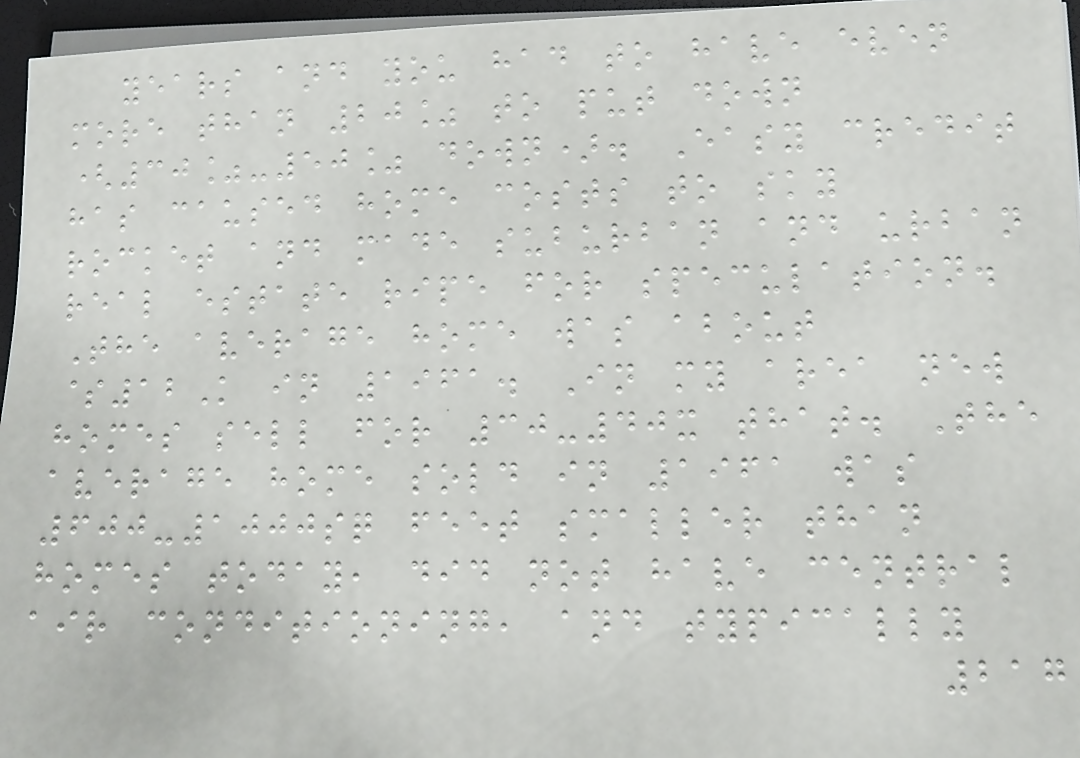years and you had to have even
more than 20% to put down
(30%-50% down). Easy credit
has caused home costs to sky
rocket and made suburban and urban
real estate ripe for speculation.
The average home was about
$12K in 1961. In my area new
homes sell for 30-40x that. The
average home sold in 1961 was
600-1000sq feet smaller than
homes today, did not have central
air conditioning, and typically
217
